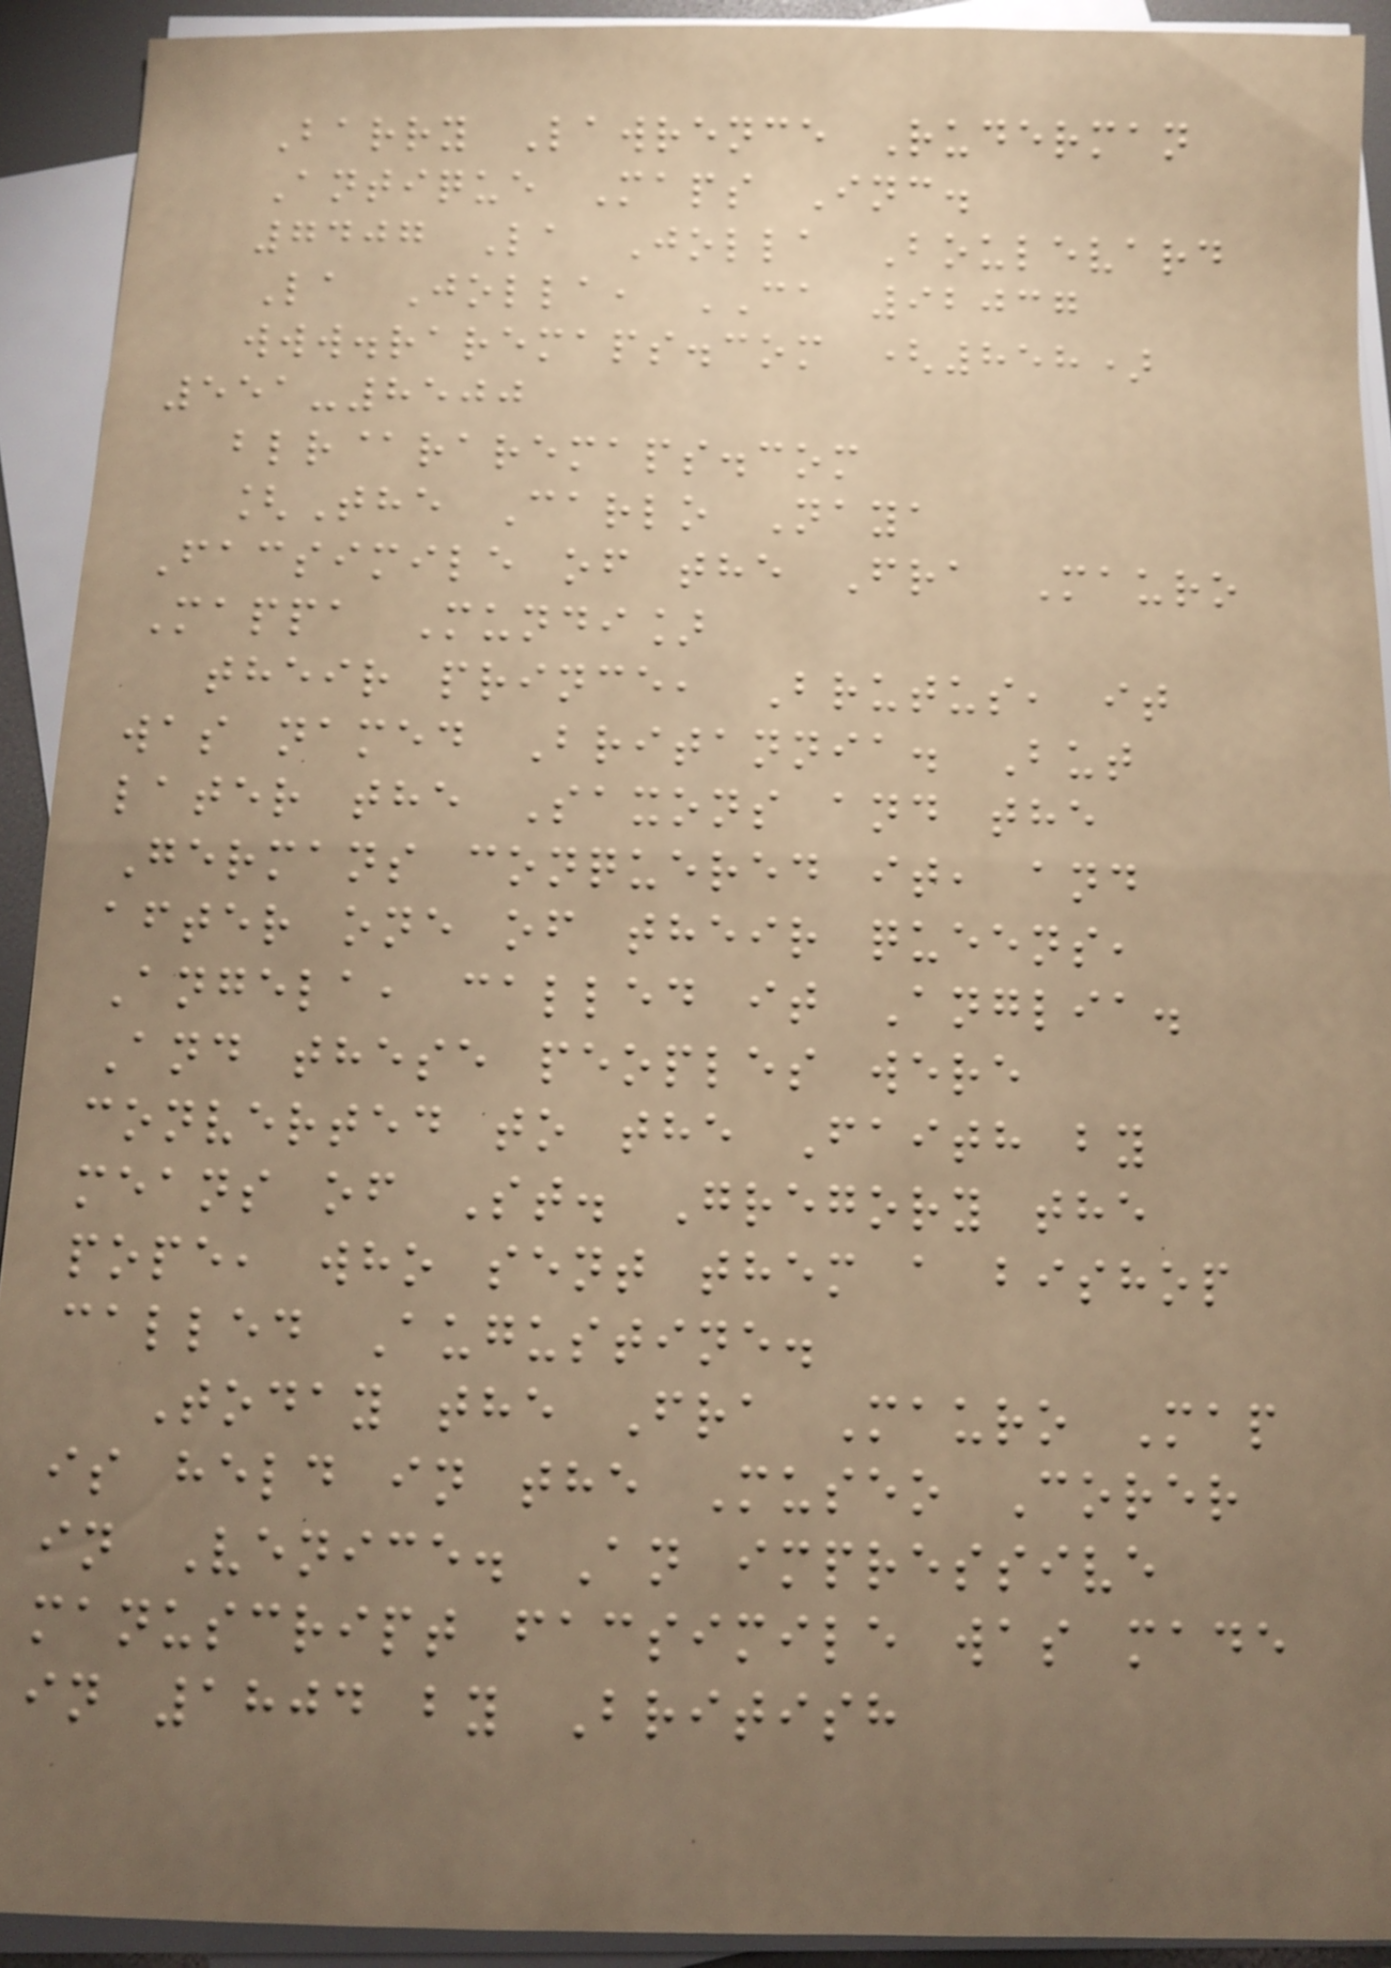Barry Lawrence Ruderman
Antique Maps Inc.
7407 La Jolla Boulevard
La Jolla, CA 92037
www.raremaps.com (858)
551-8500
blr@raremaps.com
[The Carlo Naya
Facsimile of the Fra Mauro
Mappa Mundi]
their prince, Brutus, it
was named Britannia. But
later the Saxons and the
Germans conquered it, and
after one of their queens,
Angela, called it Anglia.
And these peoples were
converted to the Faith by
means of St. Gregory the
pope, who sent them a bishop
called Augustine.
Today the Fra Mauro Map
is held in the Museo Corer
in Venice. An impressive
manuscript facsimile was made
in 1804 by British
